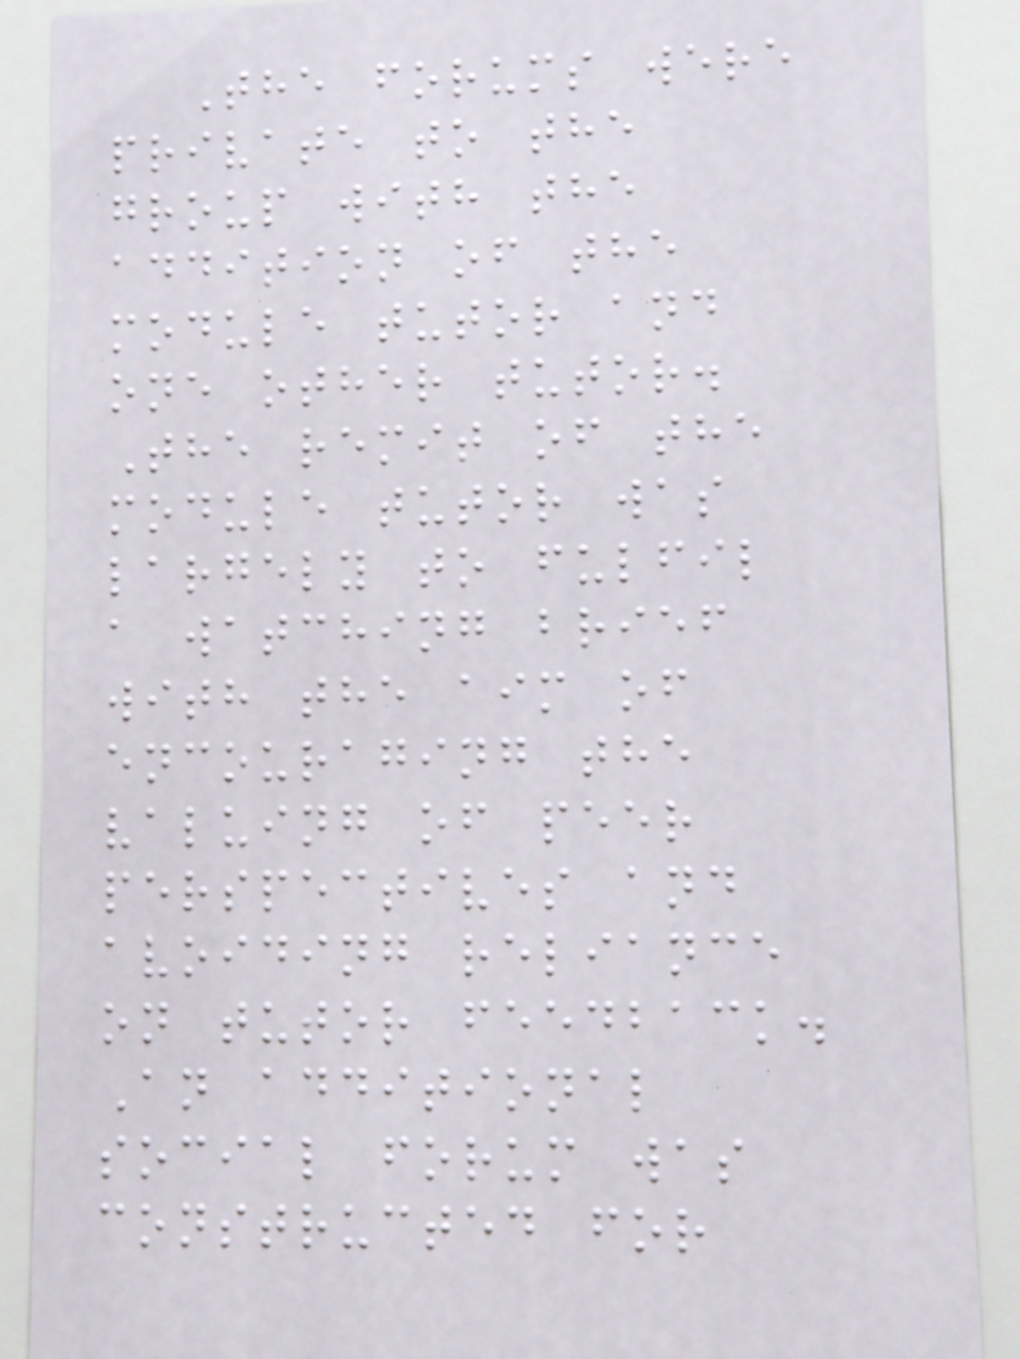The forums were
private to the
group with the
addition of the
module tutor and
one other tutor.
The remit of the
module tutor was
largely to fulfil
a watching brief
with the aim of
encouraging the
valuing of peer
perspectives and
avoiding reliance
on tutor feedback.
An additional
social forum was
constructed for
